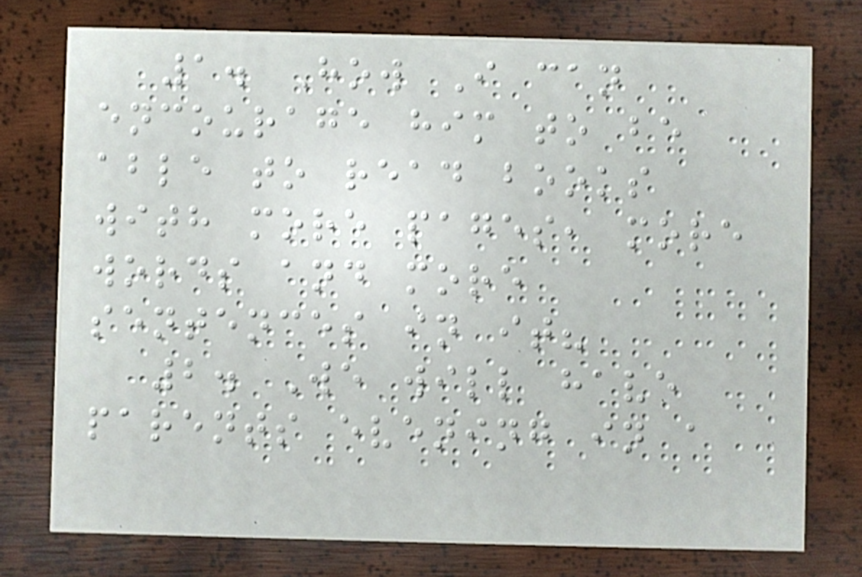1. How I can
encourage him to be
able to read books
with more pages, more
words and more
sentences in it?
2. We will have
parents evening in a
